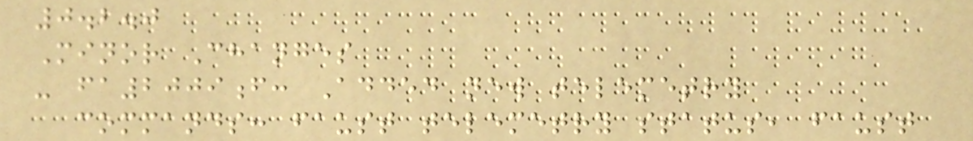0.2.0
Minor Changes
- fa2009f: Added new telemetry
commands: faust telemetry status, faust
